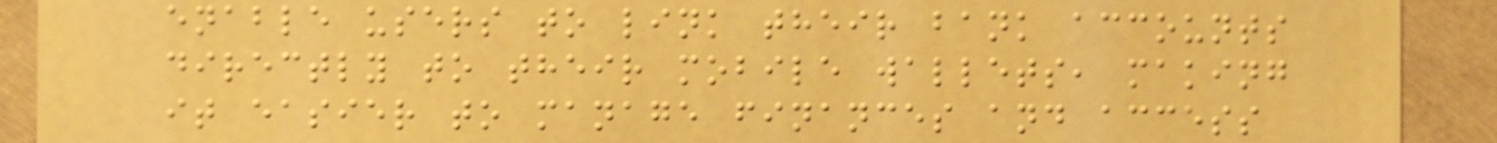enable users to link their bank accounts
directly to their mobile wallets, making
it easier to manage finances and access
